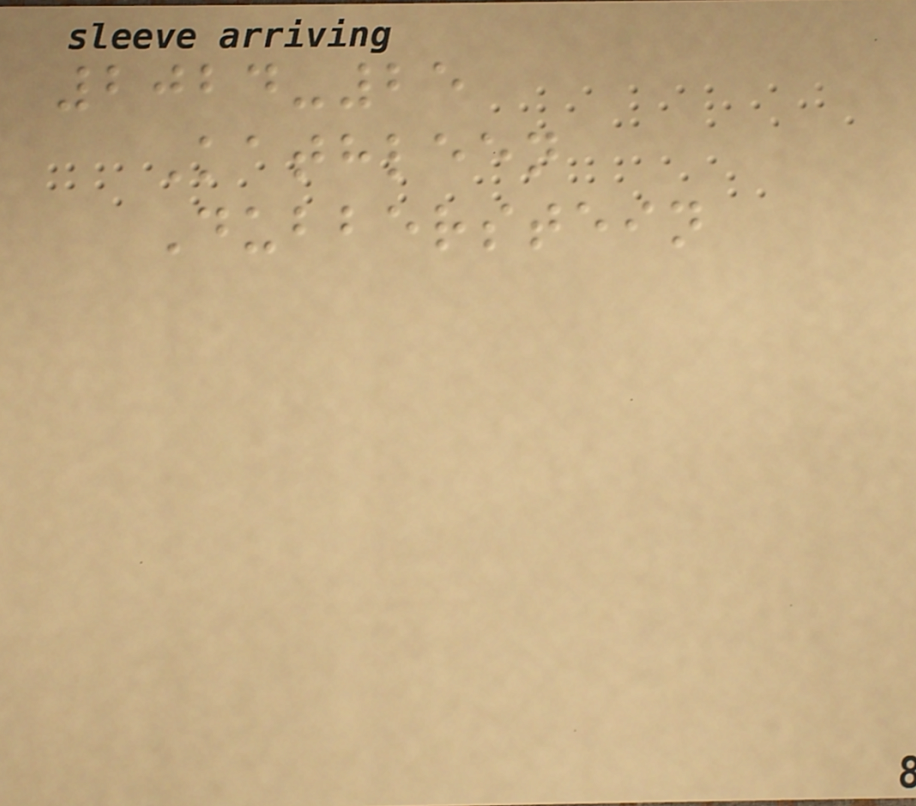2024-25
Kathleen
Dubberstein
